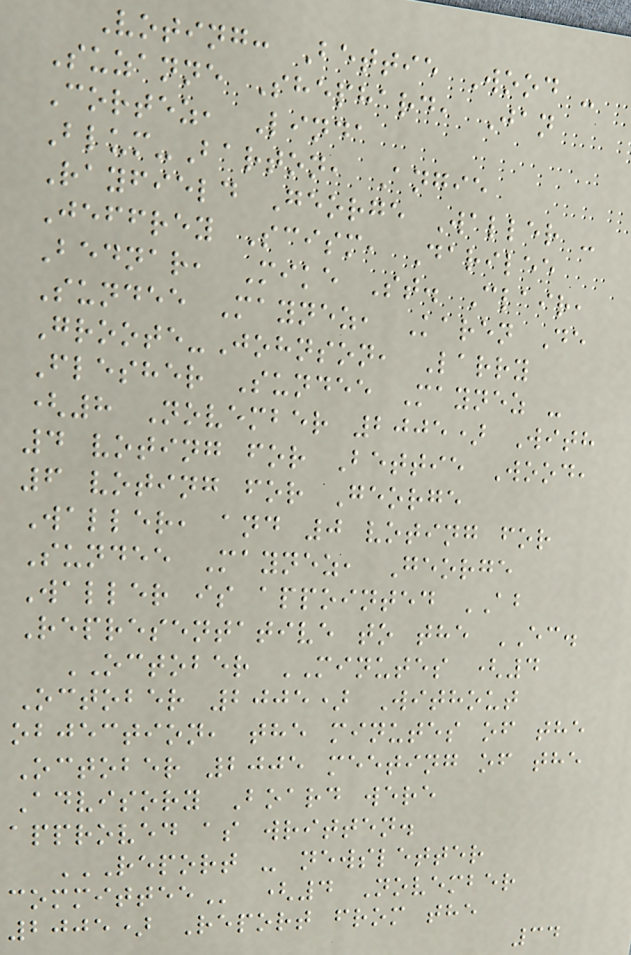Voting: Bettie Wood -
Suzanne Shephard, Jan
Cortez, Linda
Blum-Barton, Angie
Rayfield George Waller -
Jeffrey Scism, Darilee
Bednar, Mike St. Clair,
Sundee Maynez, Karen De
Groote-Johnson, Larry
Flesher Sundee Maynez -
(8 November 2005) With
4 voting for Bettie Wood,
6 voting for George
Waller, and 0 voting for
Sundee Maynez, George
Waller is appointed AB
Representative to the EC.
OCTOBER MINUTES (4
October 2005) Without
objection, the minutes of the
October 2005 meeting of the
Advisory Board were
approved as written.
REPORT - NEWSLETTER
COMMITTEE (4 November
2005) Report from the
34
